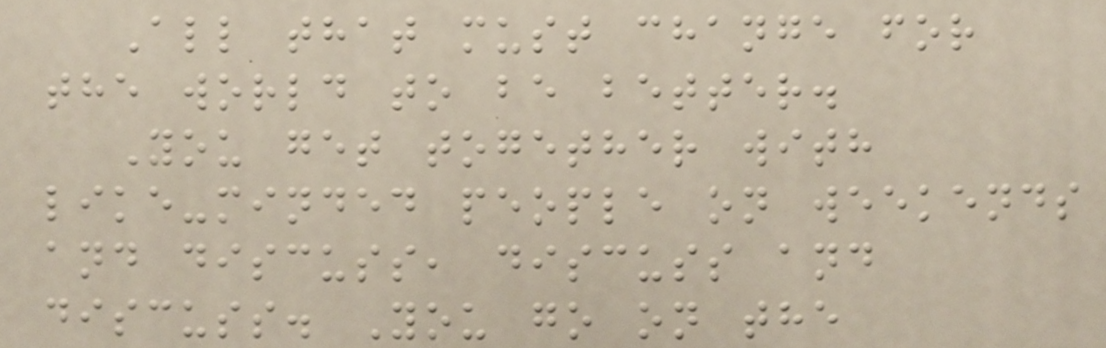All that must change for
the world to be better.
You get together with
like-minded people on weekends
and discuss, discuss and
discuss. You go on the
